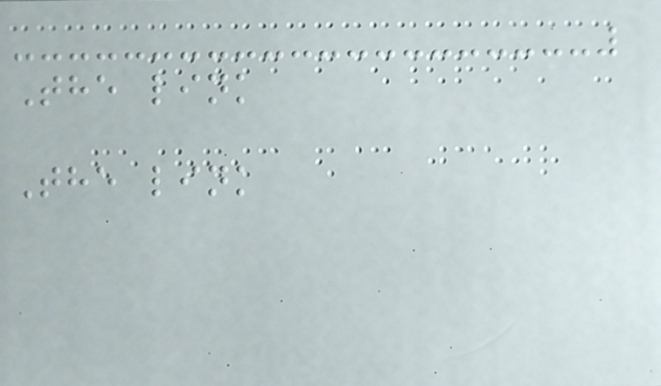The link
The link
